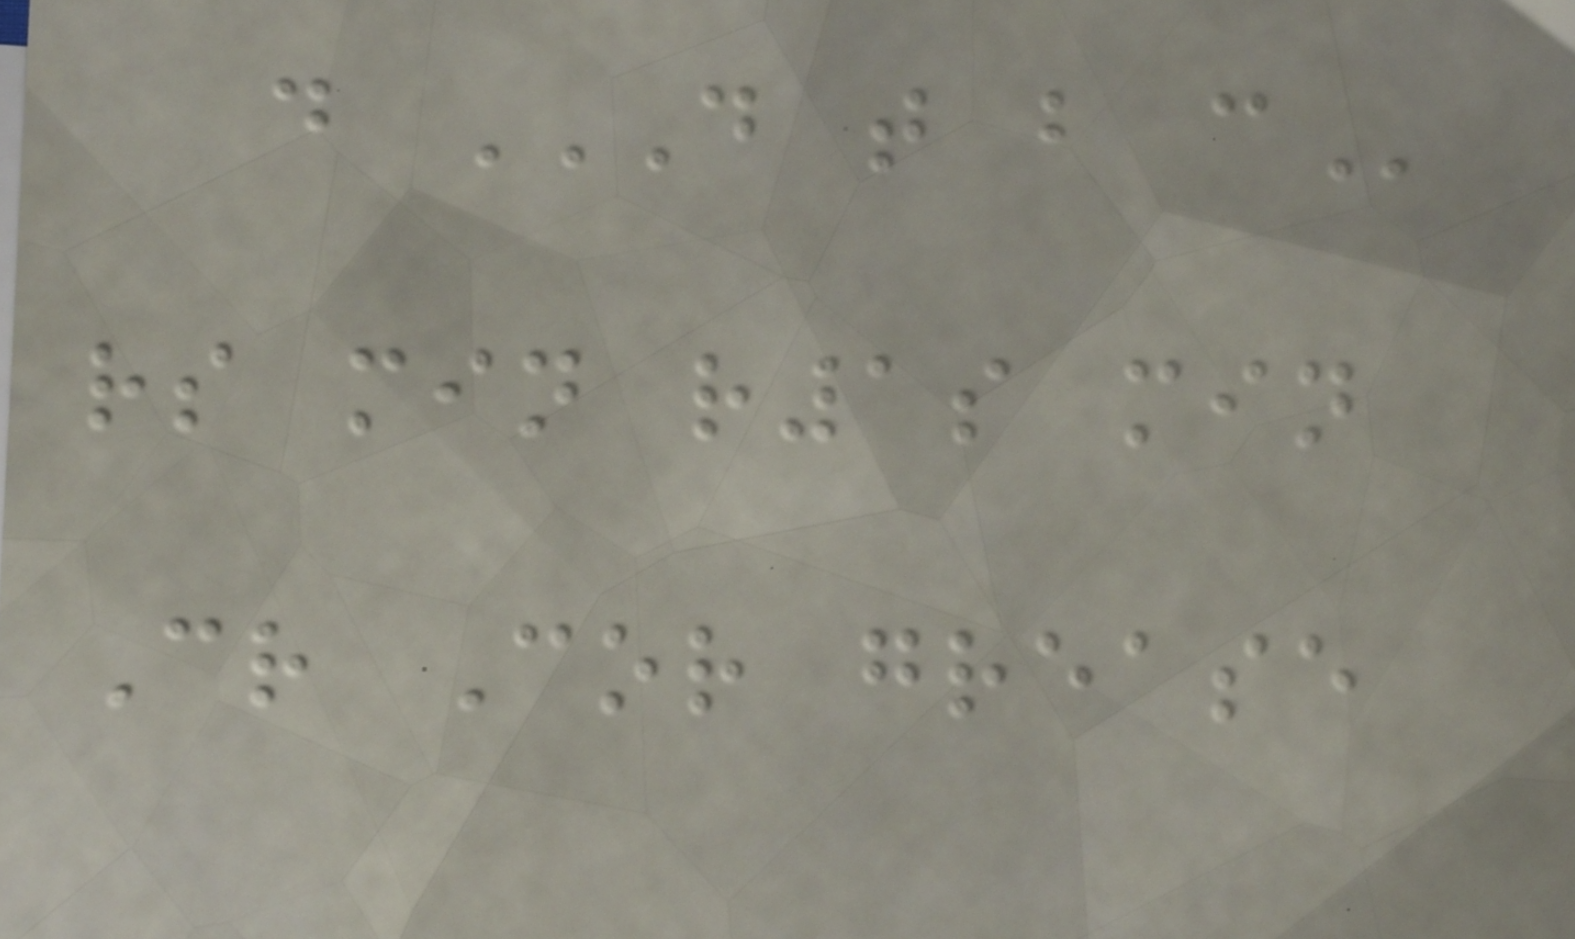d D T B C
rs min r1s min
Cr Cor grease
